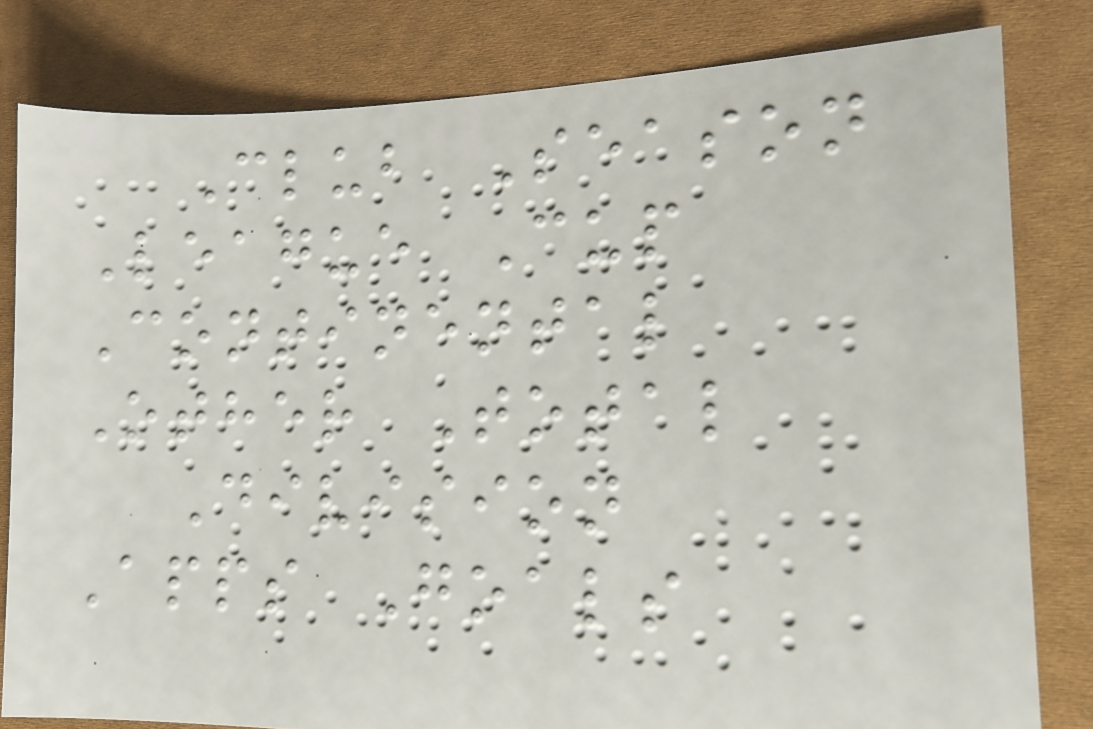Club Season
League Cup
Continental
Other Total
Division
Apps Goals
